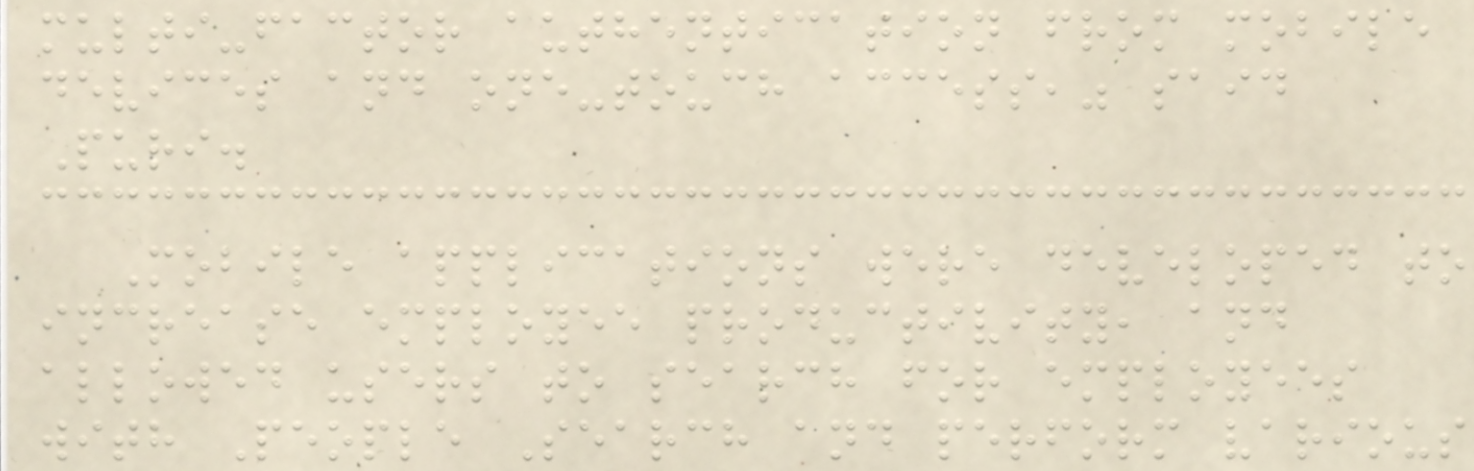multi-factor authentication from mobile
devices and one-touch access," said
Puri.
Mobile applications were developed to
increase employee productivity, and
allowed users to search for employees
with People Search and perform various
